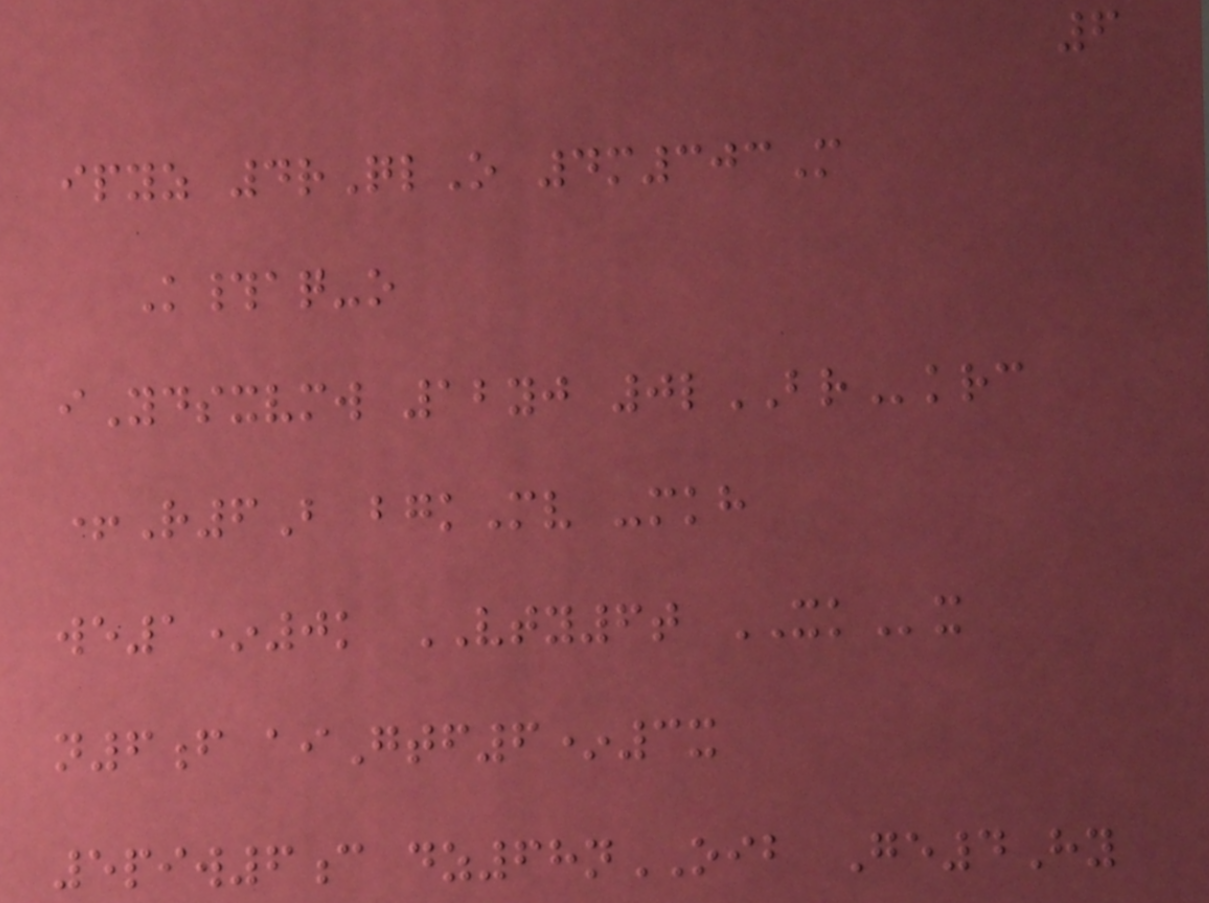6
ipyz 4rQlO 4m303M
K#aq-o
iYdsxvmw 12yj 0lBRkrc
+R6B bgkMv -mkh
we1*0k VTY6t XKx
n6f aiGtf6*3x
5piw6c dz68nOIB Ge4Hy
